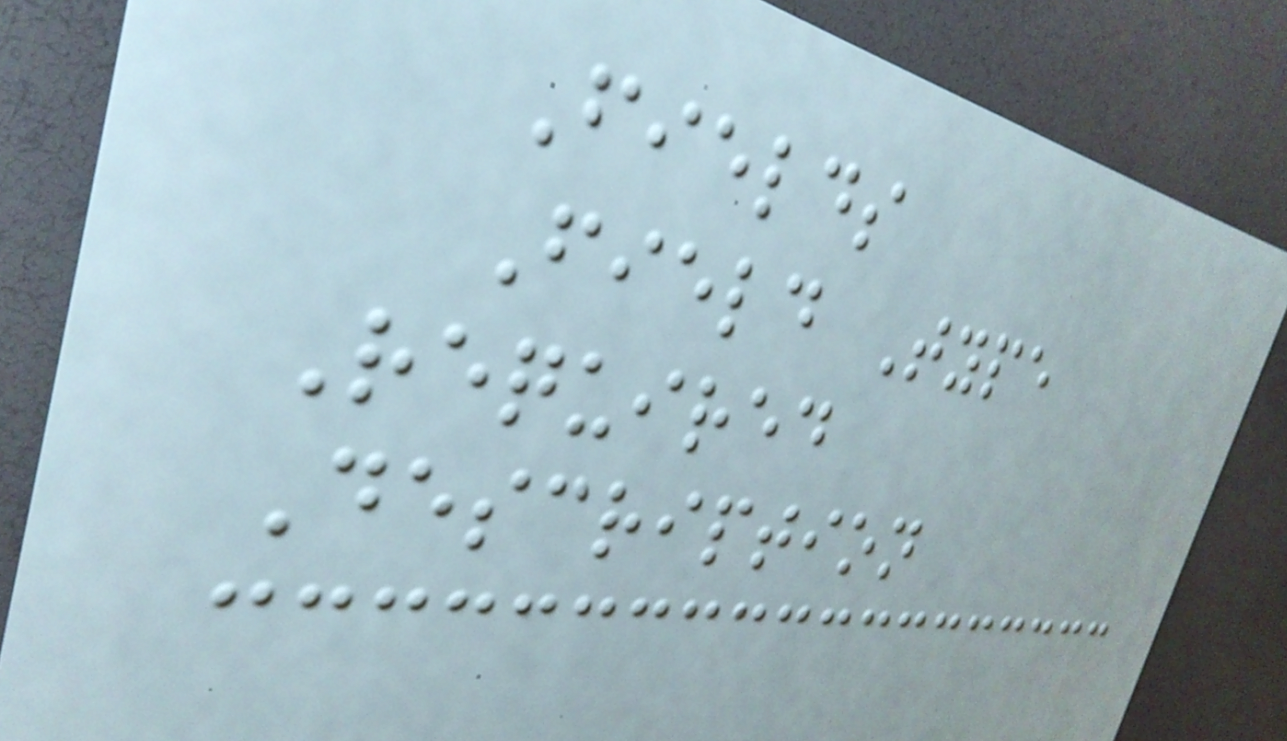Fields
Field Type
Required
Description
